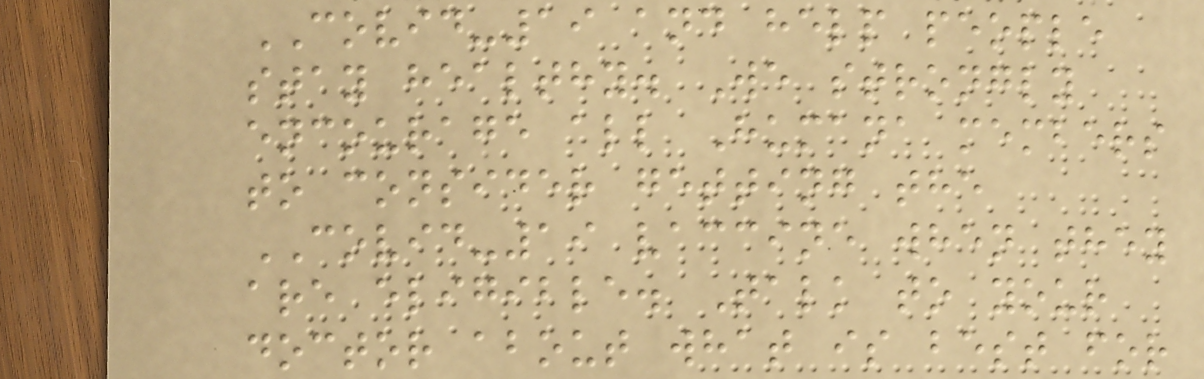COVID-19 and help people
stay healthy. We strongly
encourage all Humana members
to consider getting the
COVID-19 vaccine when they
are eligible. Talk to your
doctor about what is best for
